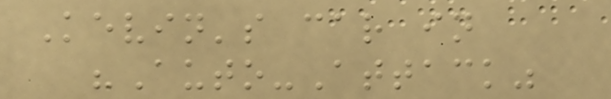Kevin's car in
"Auto-Attack"
